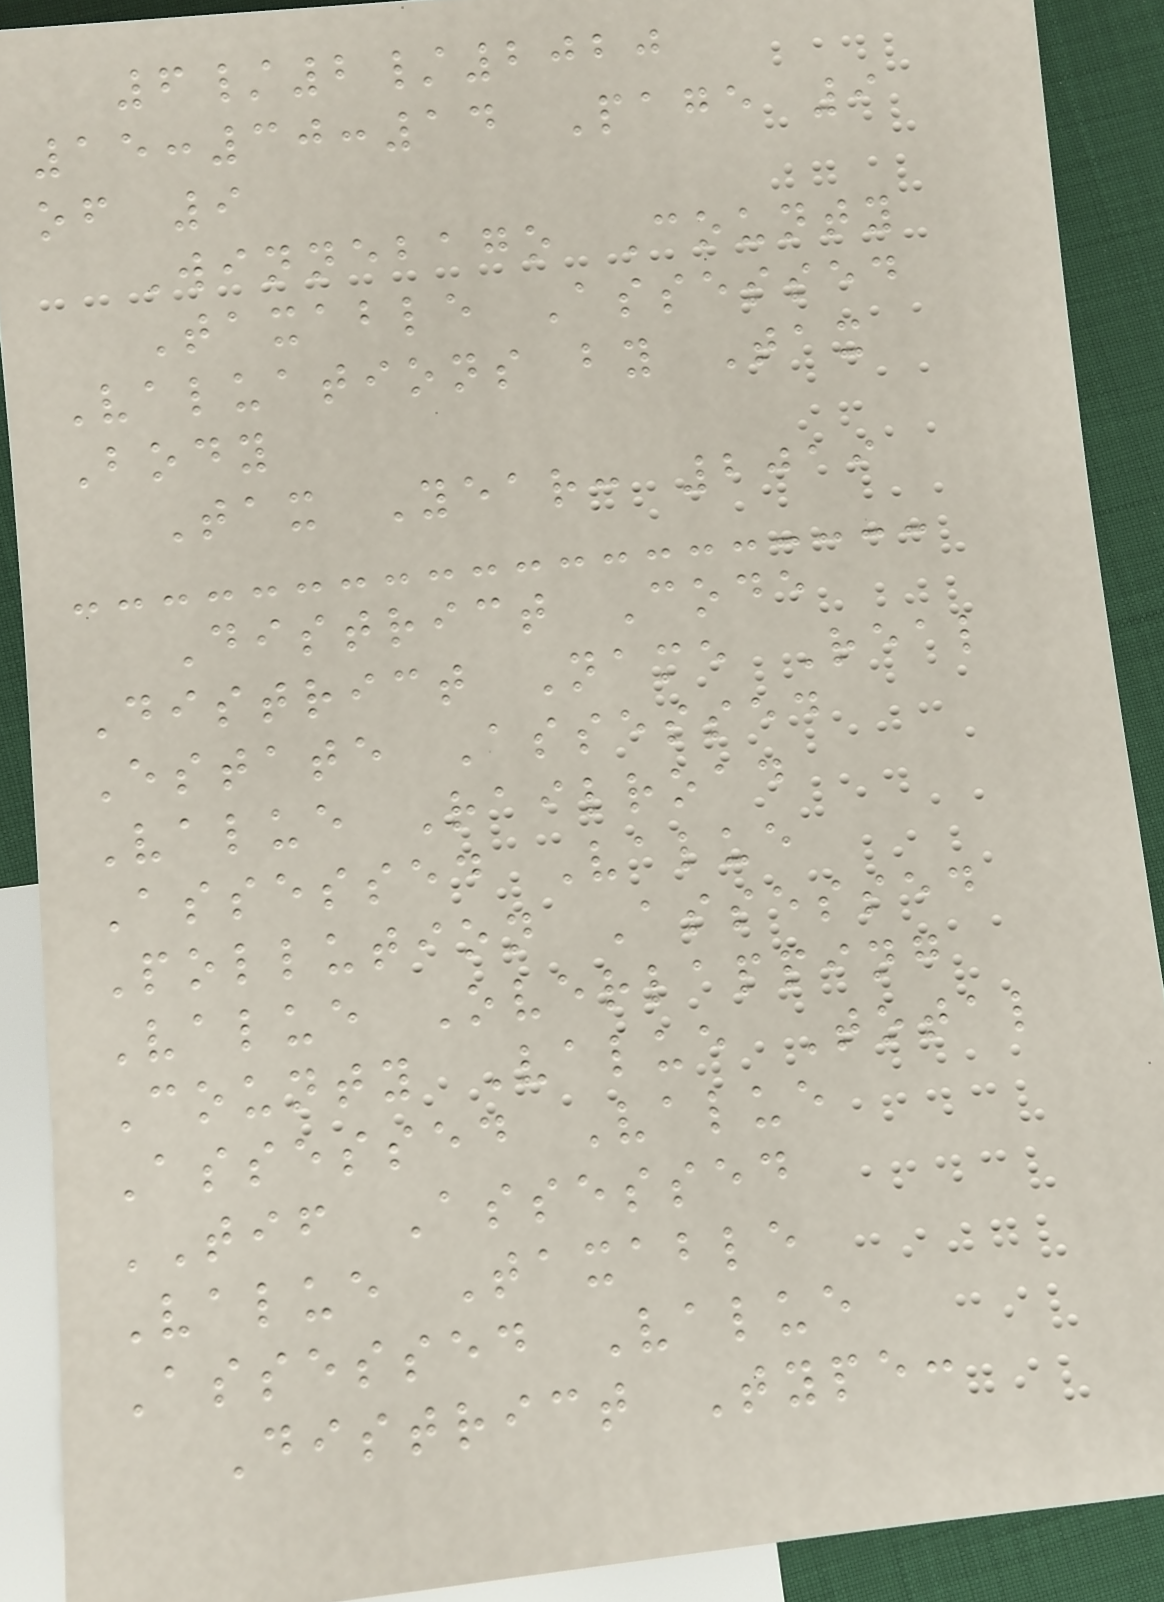6/2/2020
15:30:14 Page 9
of 9
Winnebago County
Taxable Assessed
Valuations by Tax
Body
Tax Year: 2019
District Code
District Name Real
Estate Assessed
Value Railroad
Assessed Value
Pollution Assessed
Value Overlapping
County Value Total
Assessed Value
TIF Assessed
Value Taxable
Assessed Value
District Type:
